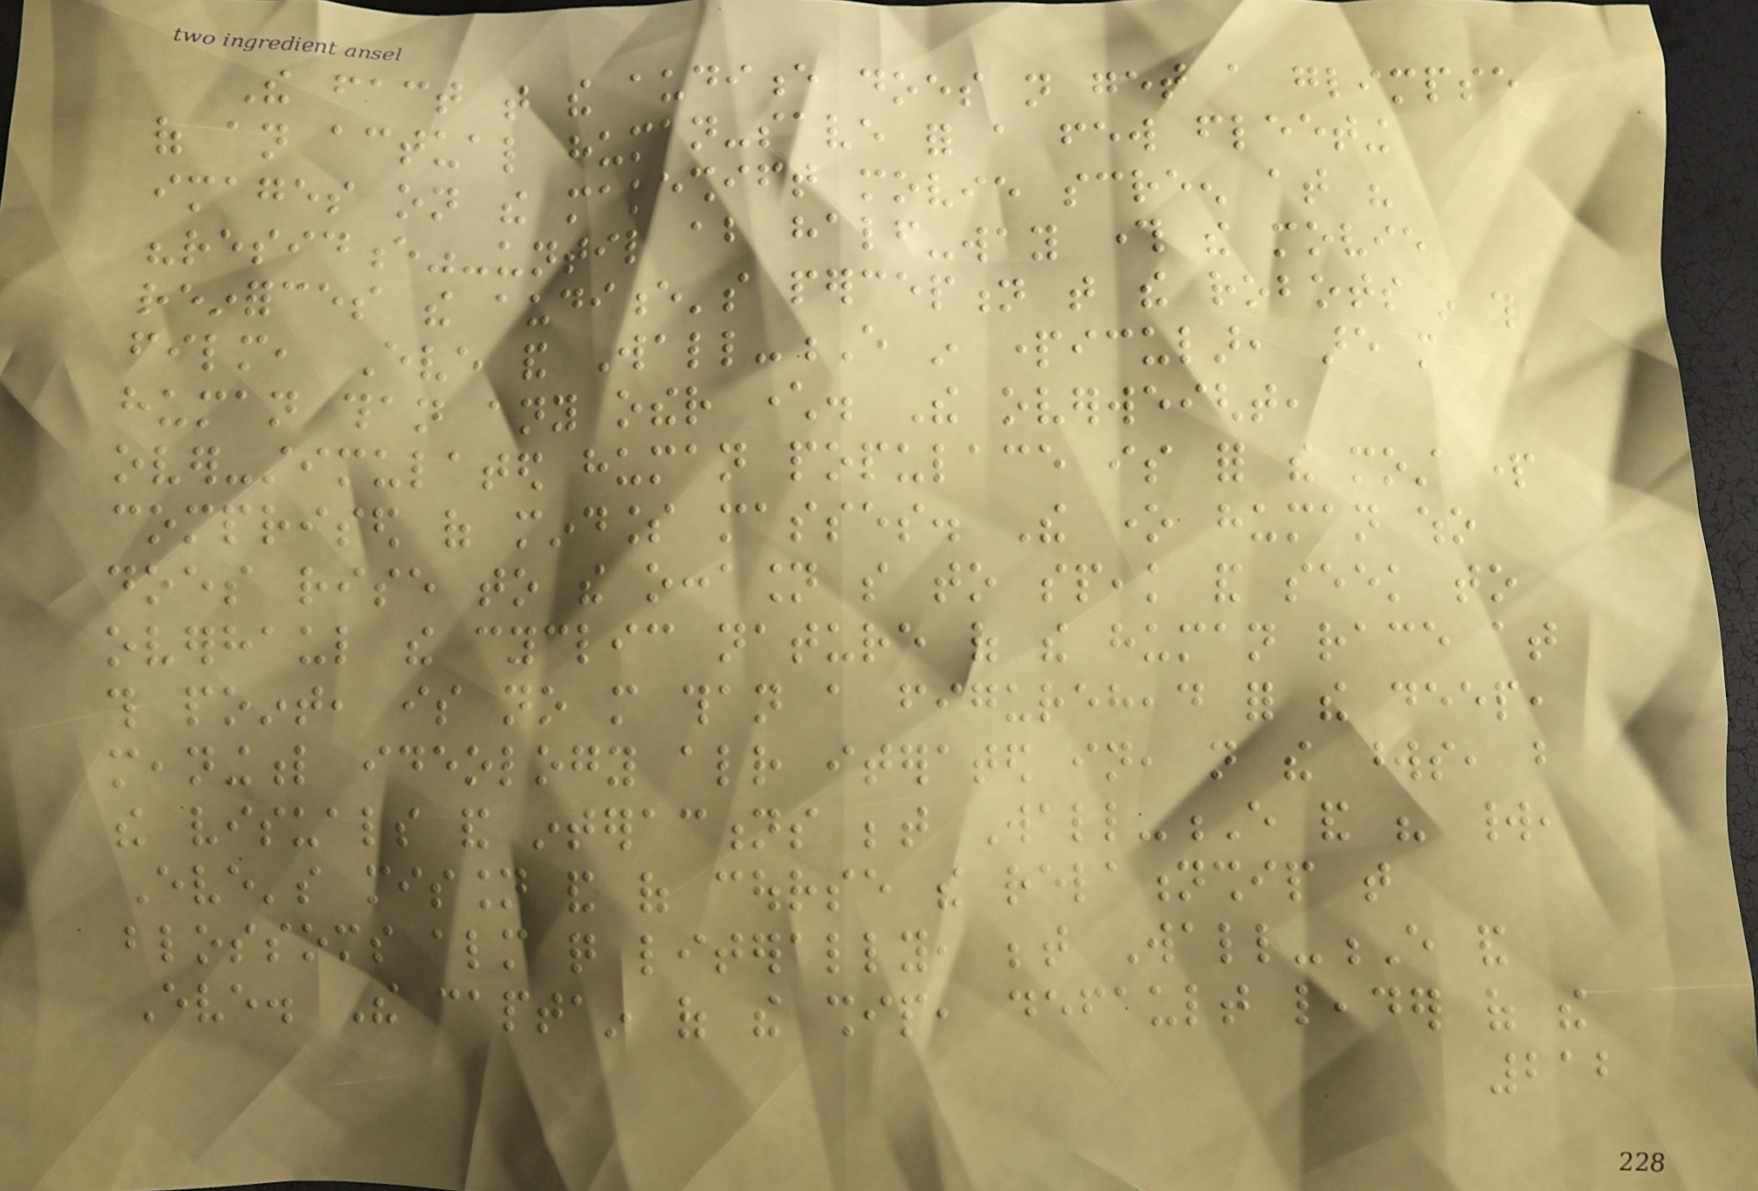The fact that the audience does not get a glimpse
of an actual human-save for a few fleeting
images on the makeshift movie screen at his
"residence"-until about half-way through the movie
reinforces the audience's perception that the robots in this
film, Eve and Wall-E in particular, are more
human than any other character. The overweight,
over-stimulated human populace is for the most part
comprised of mindless masses. The one human who
does rise to the occasion so to speak and seek to
overhaul the cyclic nature of the human race at
this point, is no more than a figurehead for the deep,
meaningful ideology already iterated in, not the words, but
the visuals and interactions between Wall-E and his world,
Eve's mission and of course the relationship that
blossoms almost quite literally, between Wall-E and
Eve. The captain of the ship, default leader of the
212
